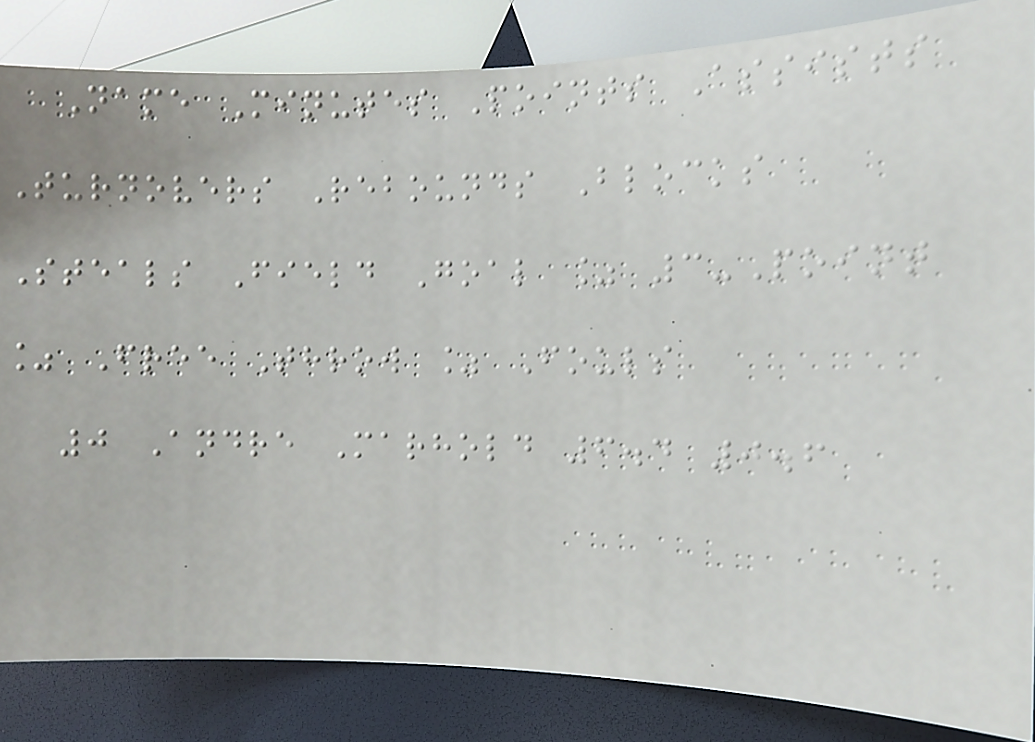Name Minutes Points Assists
Turnovers Rebounds Blocks
Steals Field Goal % 3-Point
% Free Throw % Fouls
0 Andre Marhold 6.4 0.6
